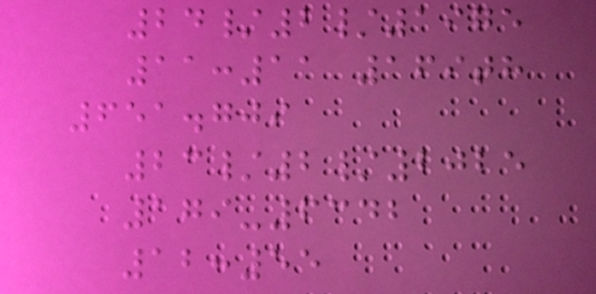24/2/1975
11:11 169th
651.709
23/2/2025
179-6342
12:55
